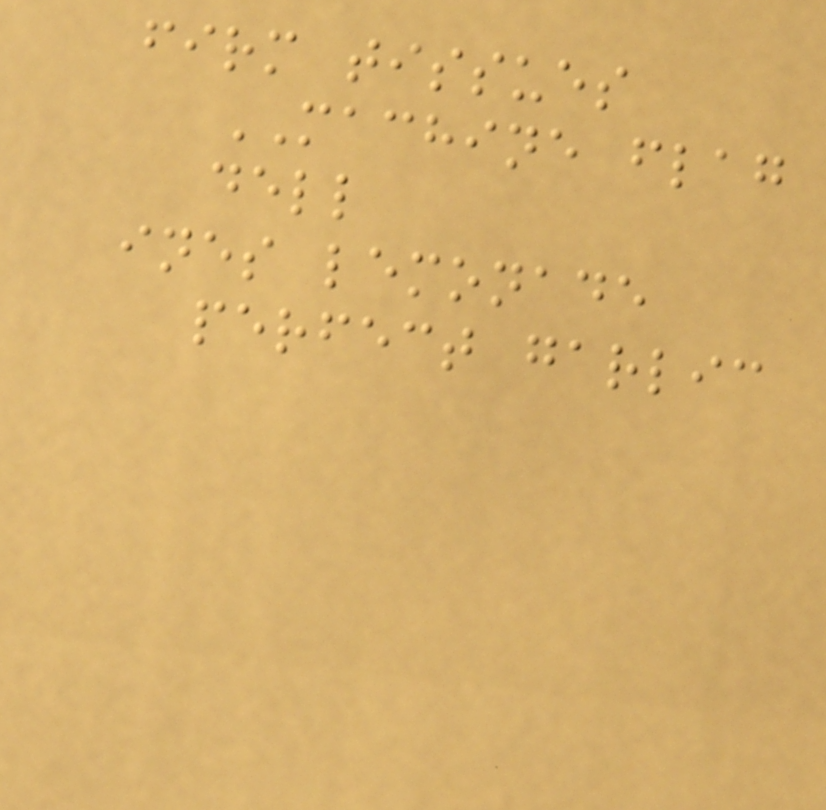firm tissues
MACHINE flag
dell
ines lemonade
perfect garlic
